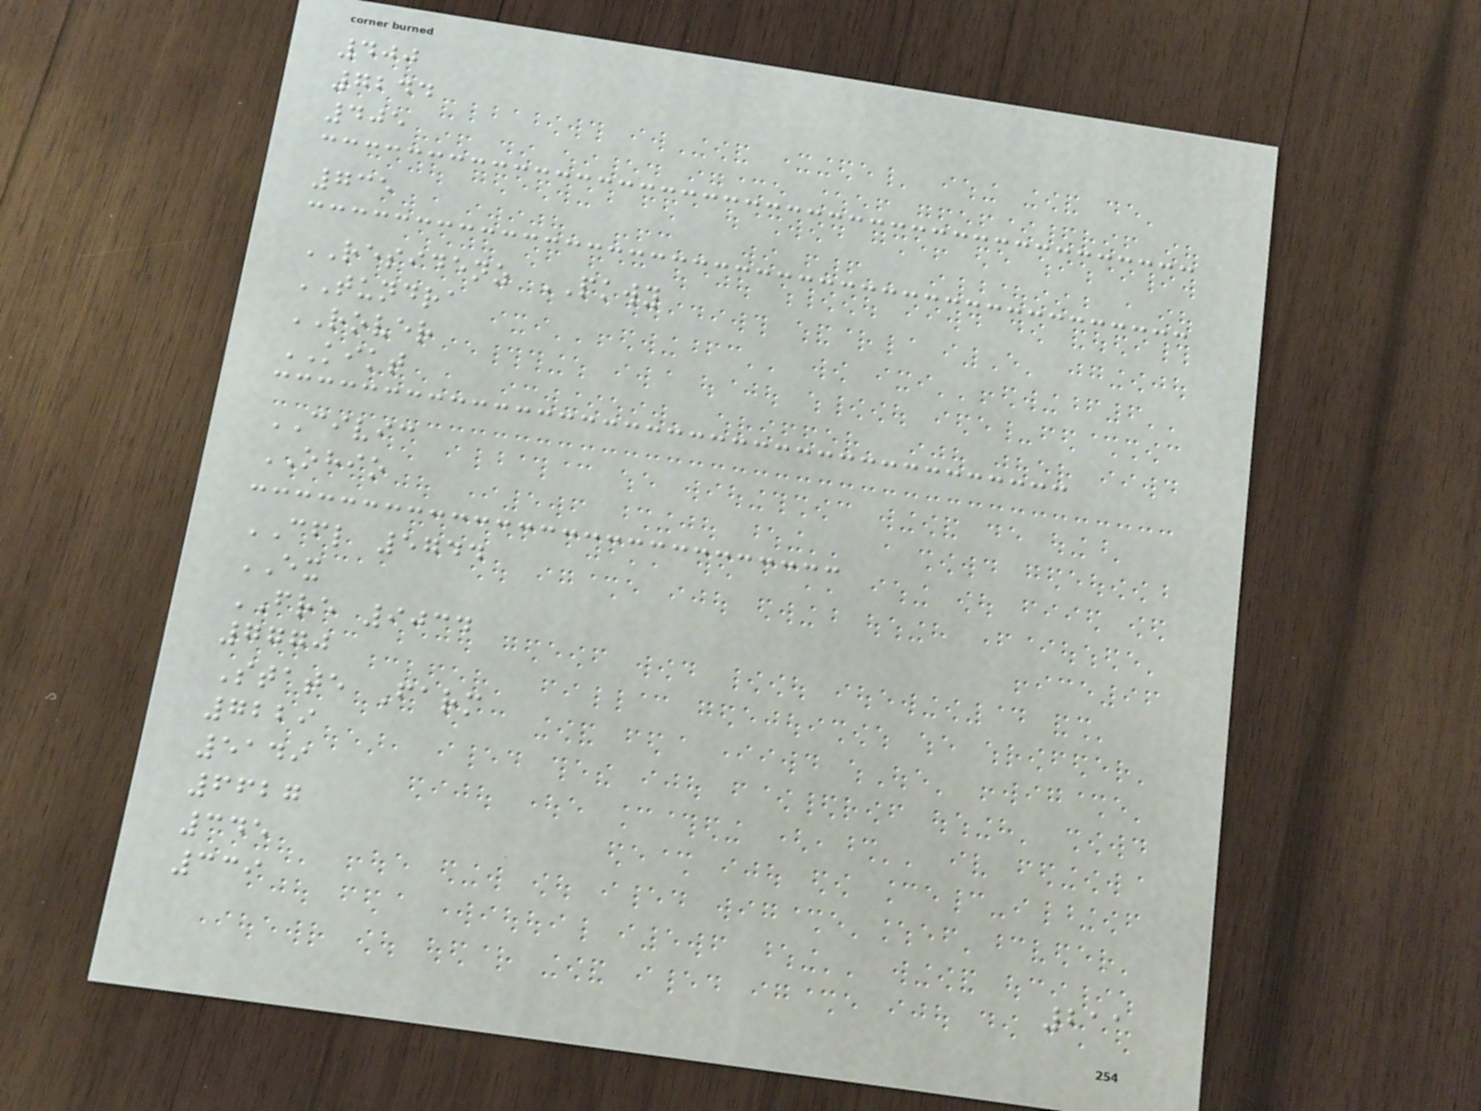400
7244
405
735
RESIDENZ PKWY
TUNDRA
ROVER
KIKT
CIVIC
OHIO
CFL 5744
EX
FRE 9034
7770
State Farm
7229
5149
6627
345
339
211
